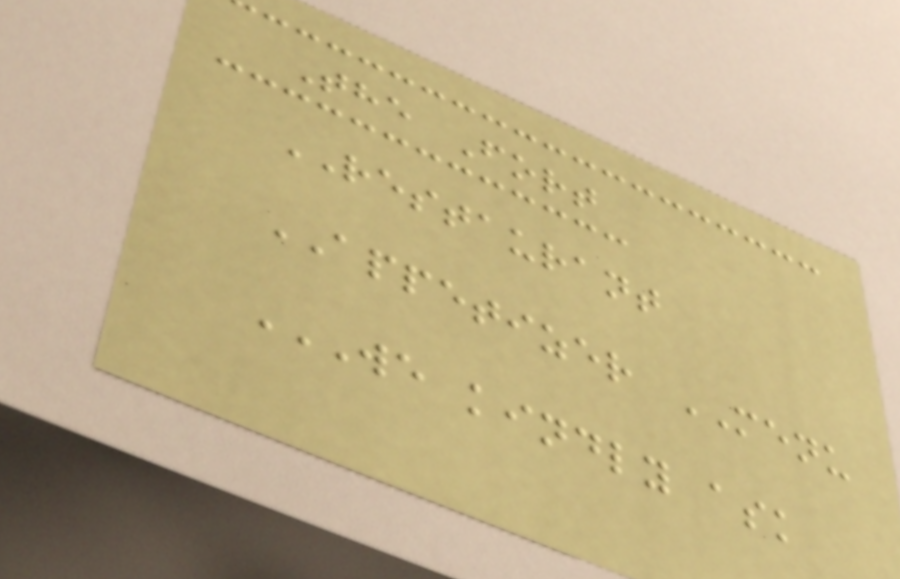The Fort
RESTAURANT
APPETIZER MENU
WE KINDLY ASK
